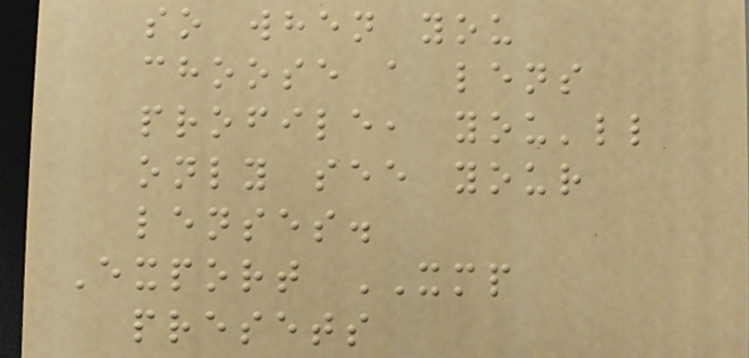so when you
choose a lens
profile, you'll
only see your
lenses.
Export XMP
presets
